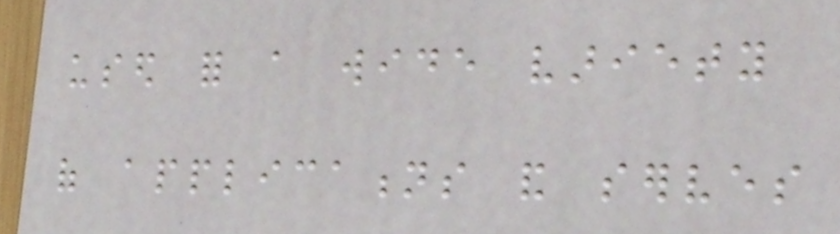used for a wide variety
of applications and serves
